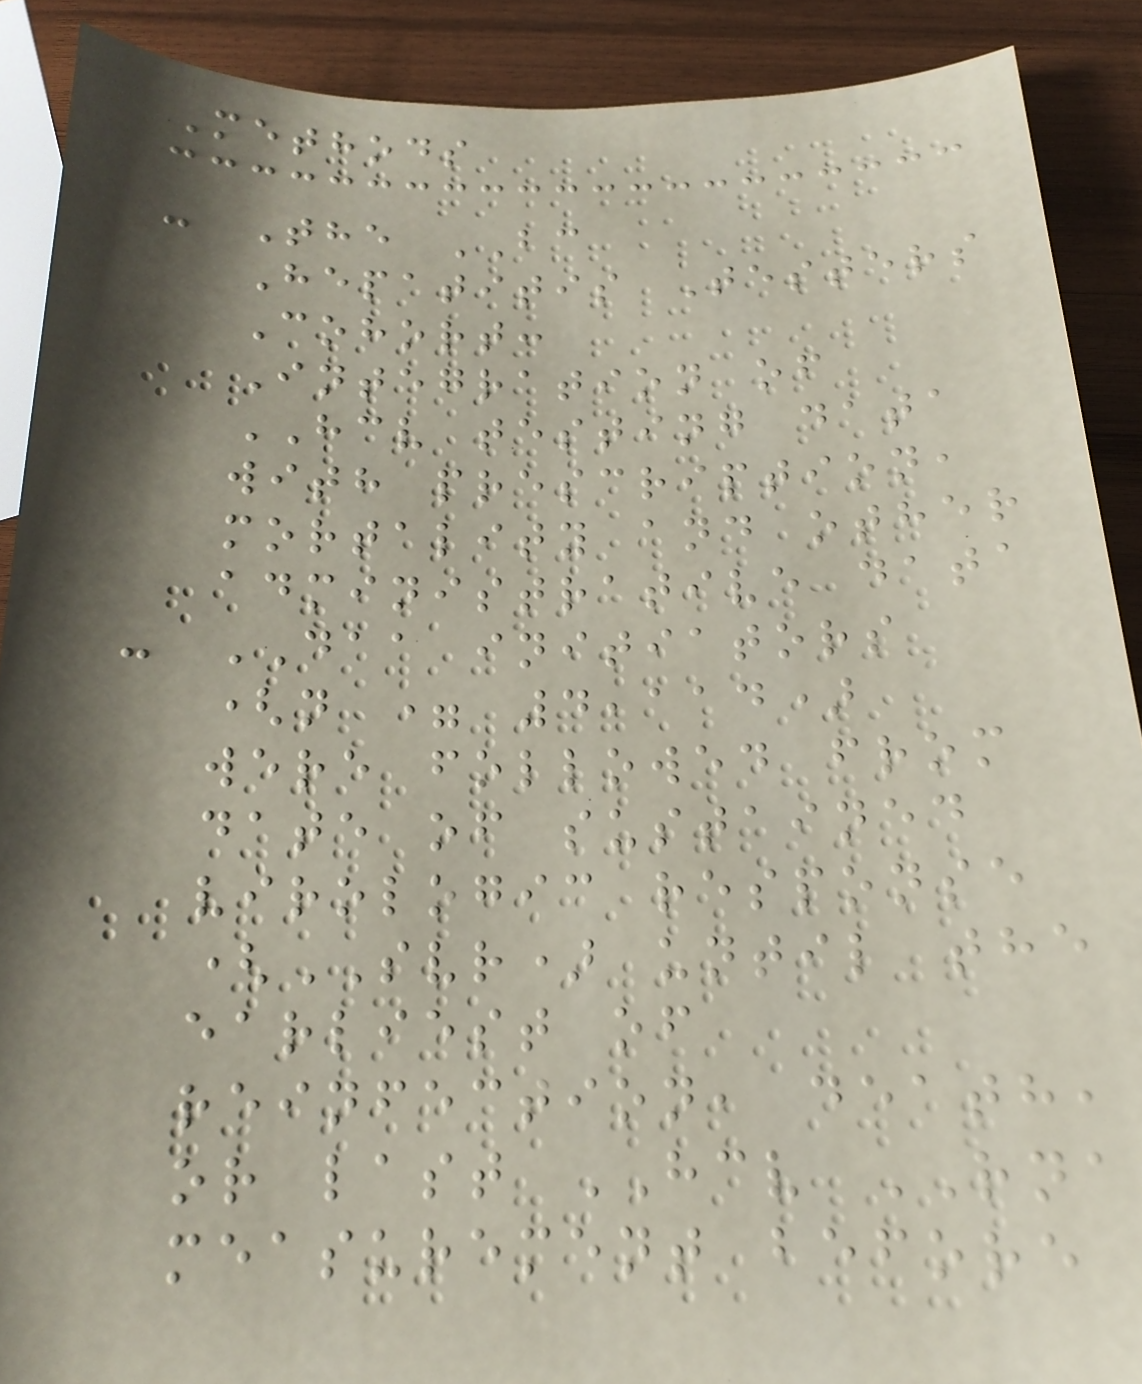Methods
- The BC
Hepatitis Testers
Cohort:
Integration of
HCV testing data
with prescription,
mortality and other
administrative data
- DAA initiators
(n = 4,114)
were followed from
date of sustained
virologic response
(SVR) until the
earliest of
reinfection, death,
or last HCV RNA
measurement before
